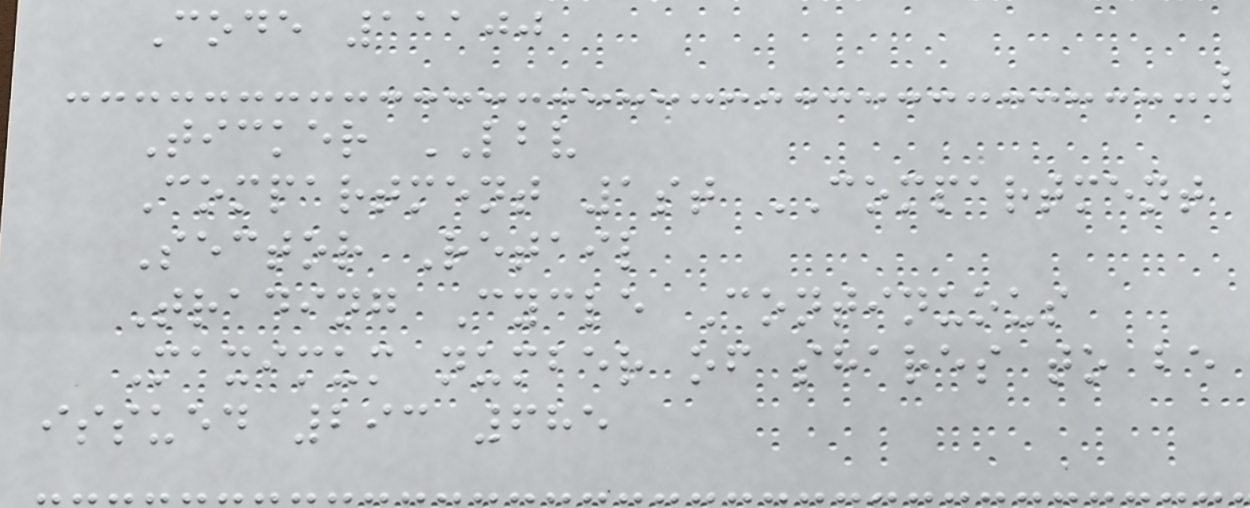Code 11100
Ticker LBV
Compartment 1st COMPARTMENT
Sector Retail
Trading Cycle Continuous
Maximum number of shares to be
issued 293 685
